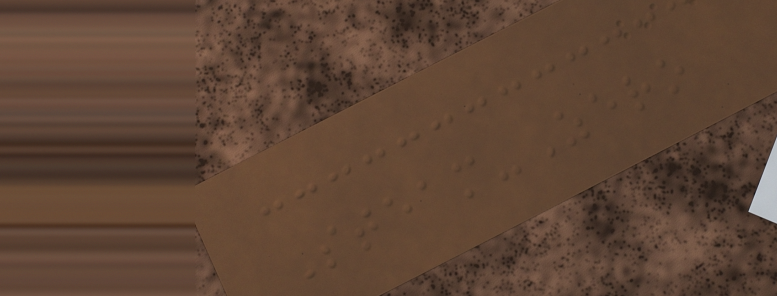Steam-Zero
